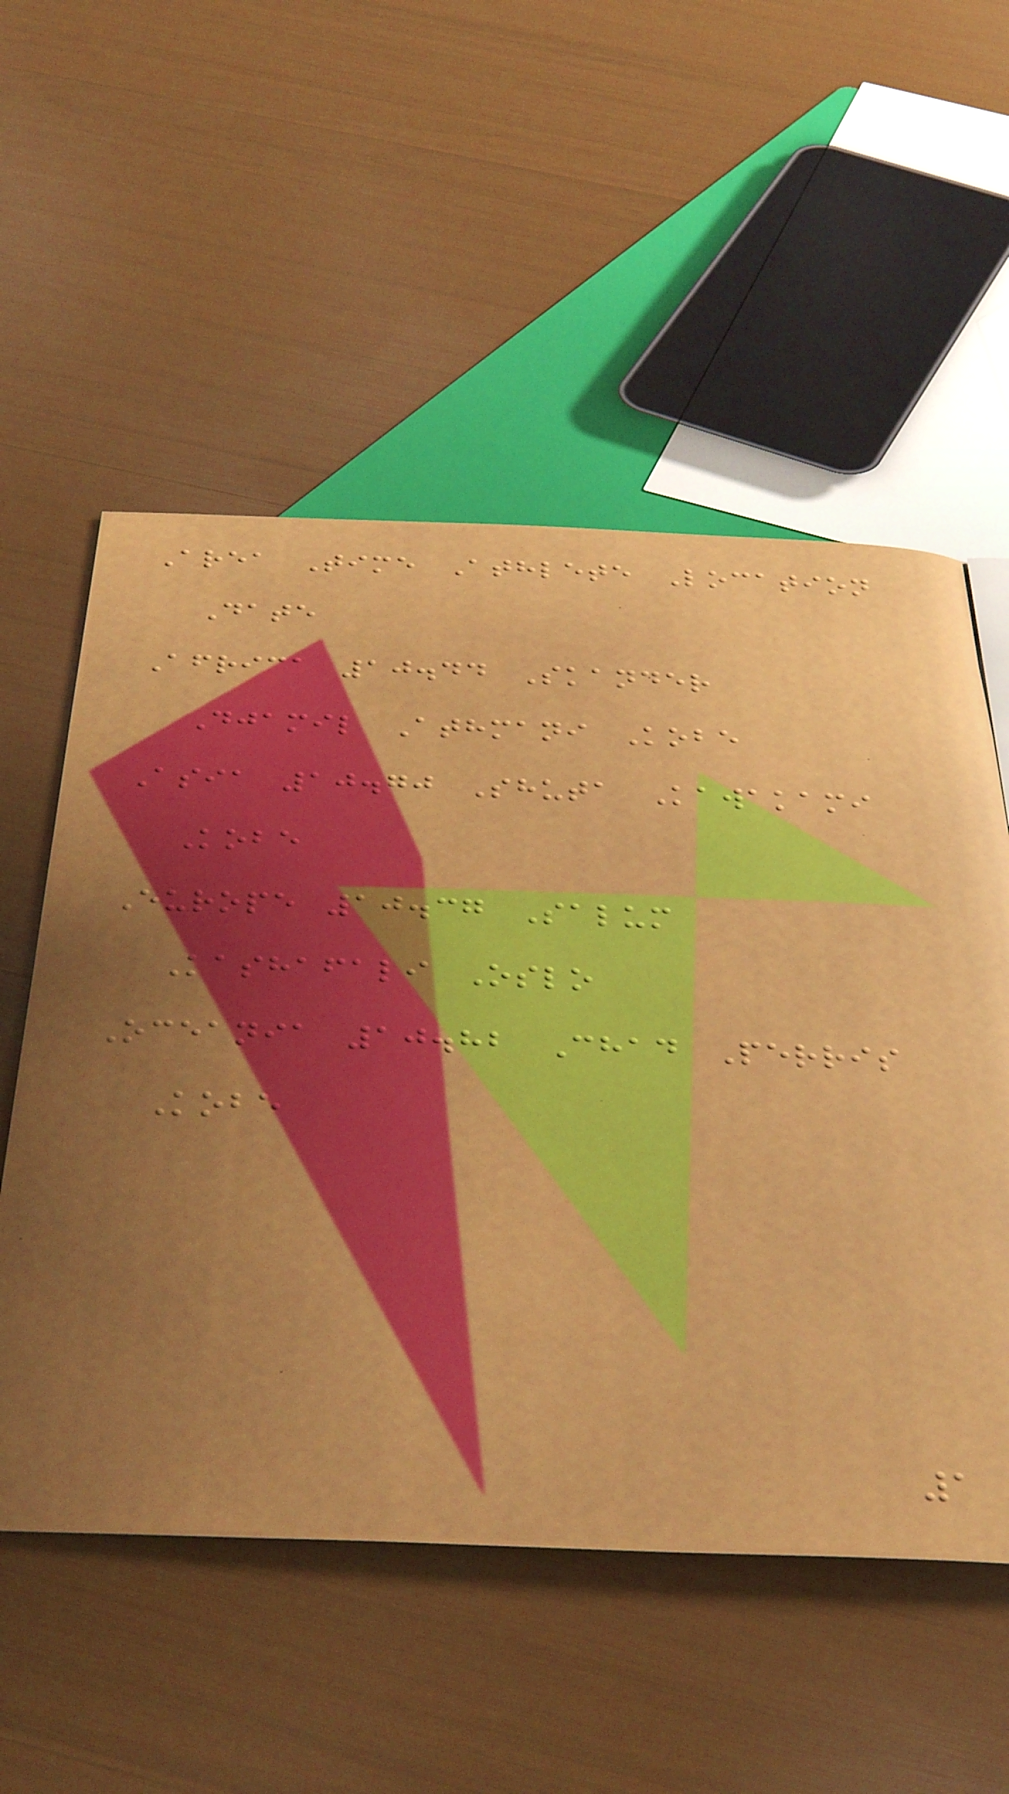Area Time Athlete Location
Date
Africa 10.44 Skander
Djamil Athmani Kobe
Asia 10.70 Shuta Kawakami
Kobe
Europe 10.37 Salum
Kashafali Oslo
Oceania 10.82 Chad Perris
Kobe
1
